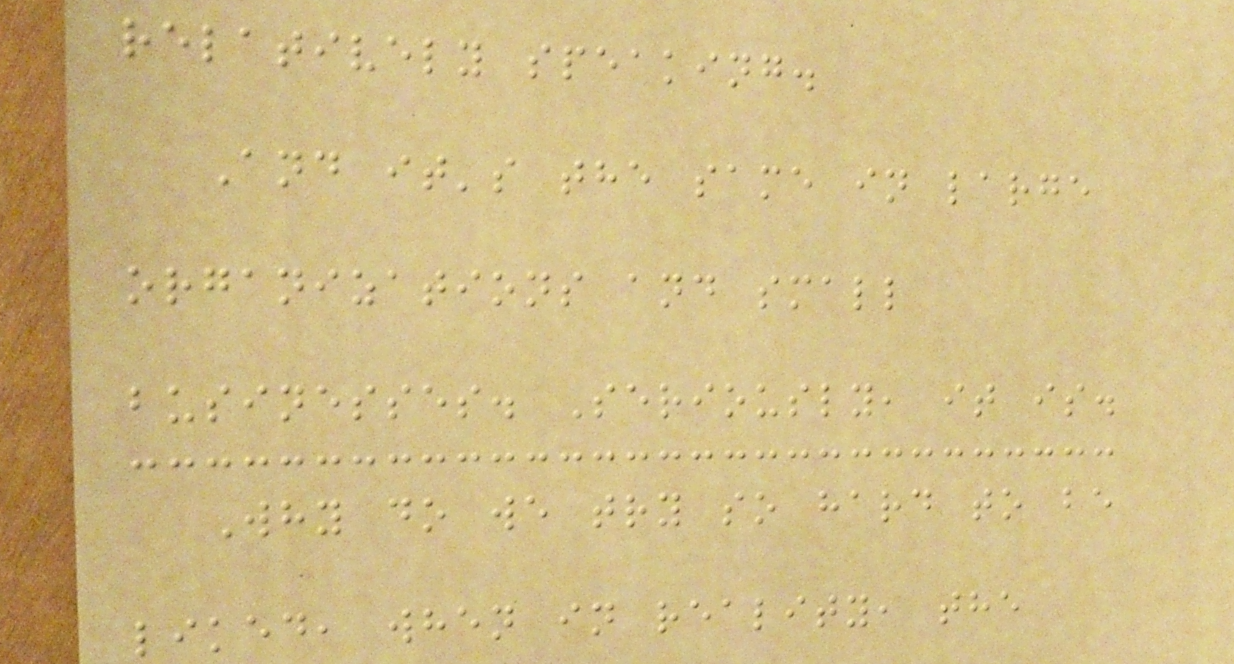relatively speaking.
And it's the same in large
organizations and small
businesses. Seriously, it is.
Why do we try so hard to be
liked, when in reality, the
